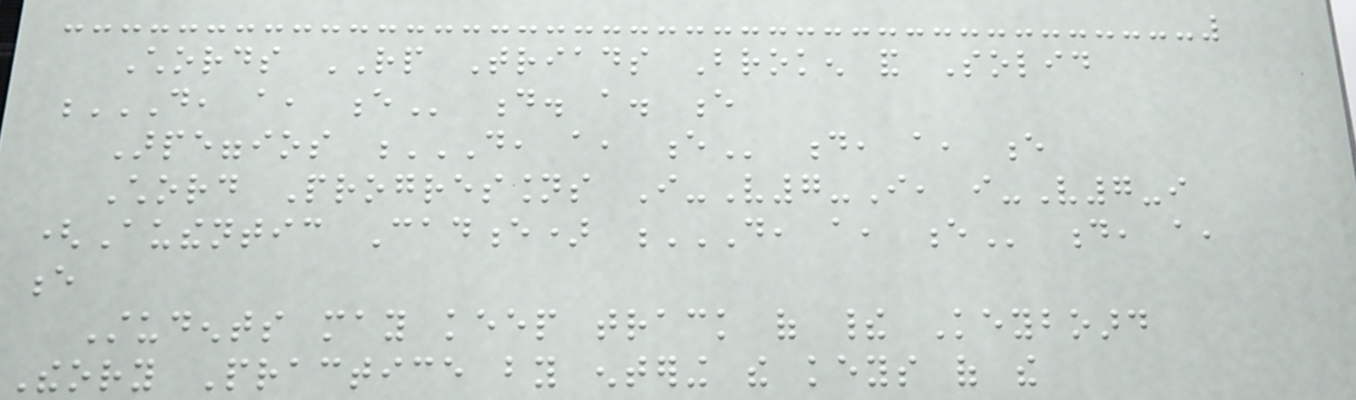Chords RP Triads Broken and Solid
D, A, E d. a. e
Arpeggios D, A, E d, a, e
Chord Progressions I-V7-I, i-V7-i
(Authentic Cadence) D, A, E d, a,
e
Students may keep track of their Keyboard
Theory Practice by entering the keys of the
